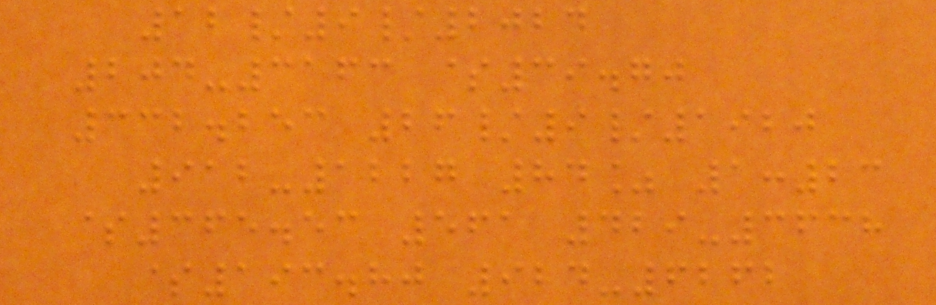12/9/2024
204-3163 $39.70
332.253 26/9/1920
912-1227 84% 1:23
$365.53 561 429-3638
$193.80 924-6262
